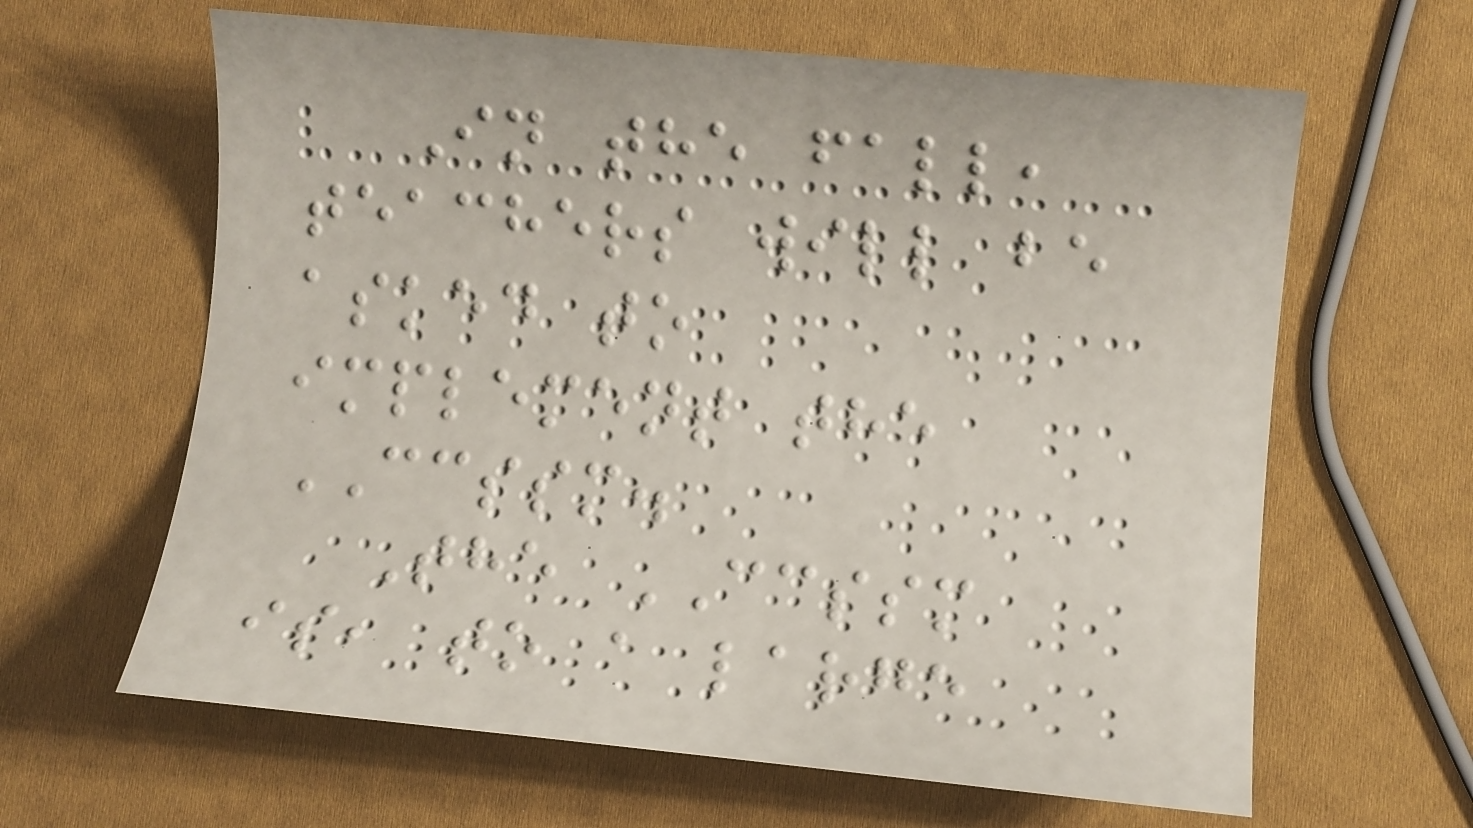In the fall,
teachers will be
asked to
implement the
CCSSM.
The CCSSM
is, to a large
